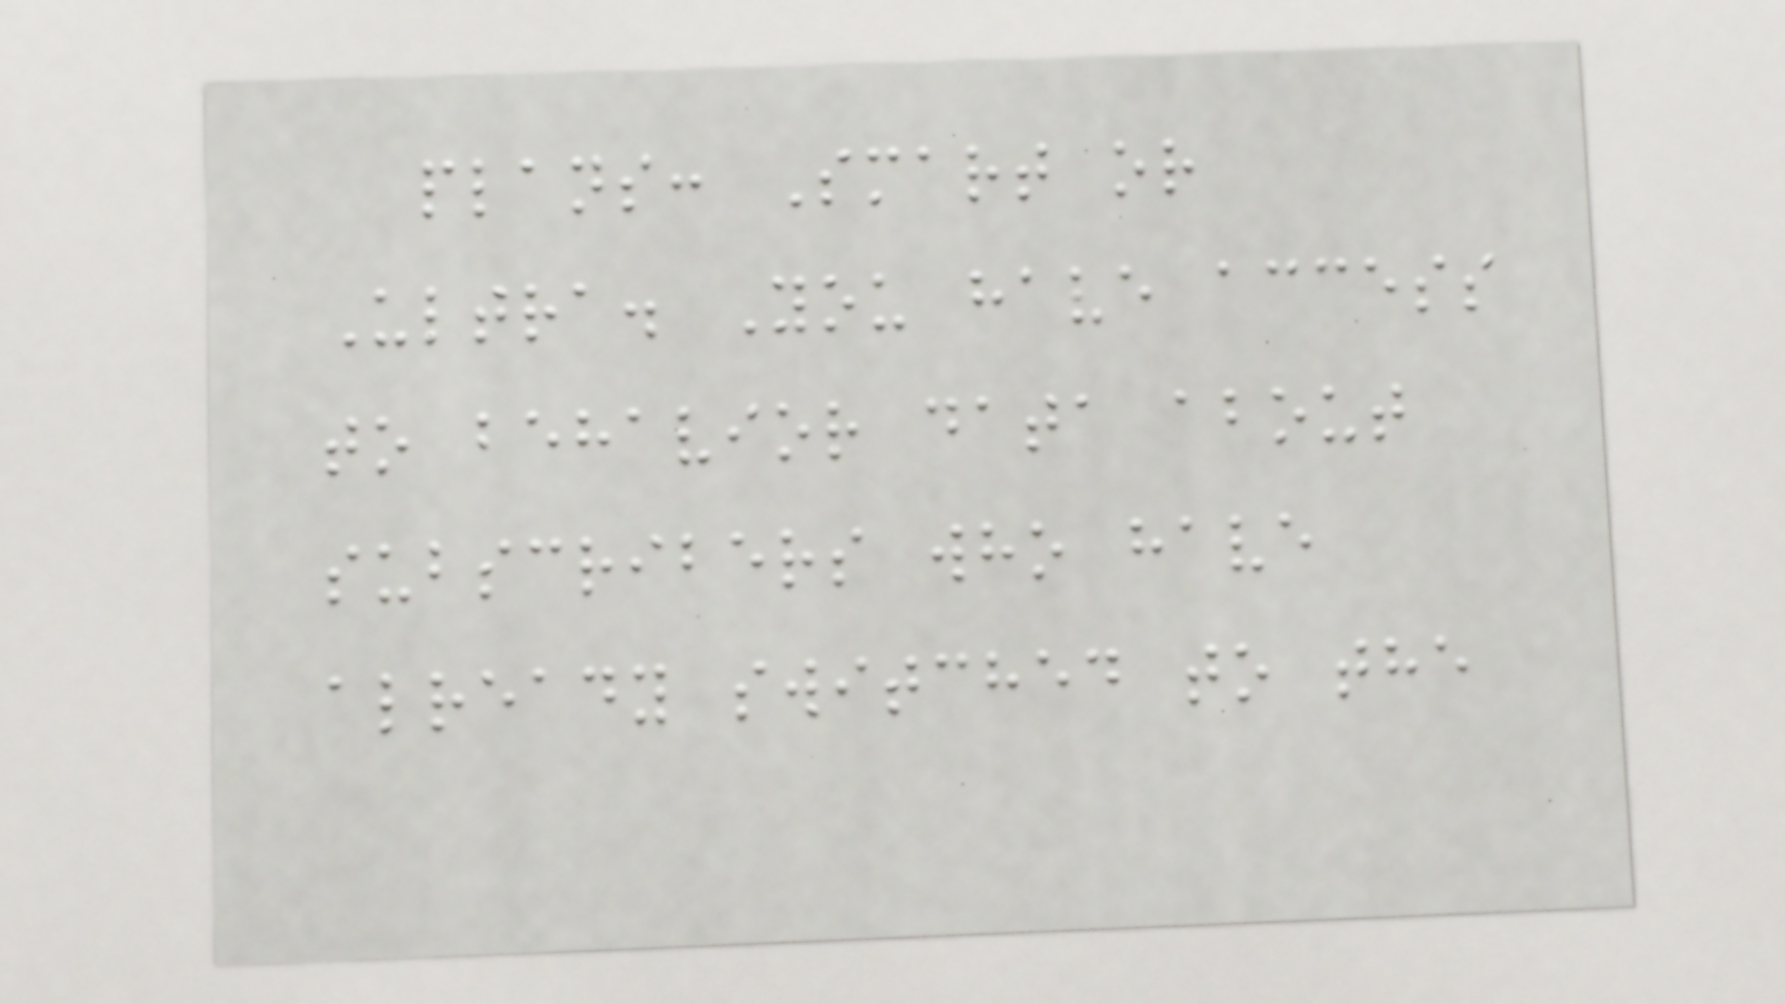plans: Smart or
Ultra. You have access
to behavior data about
subscribers who have
already switched to the
